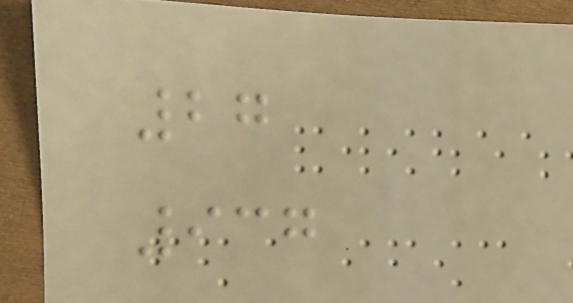27
937
